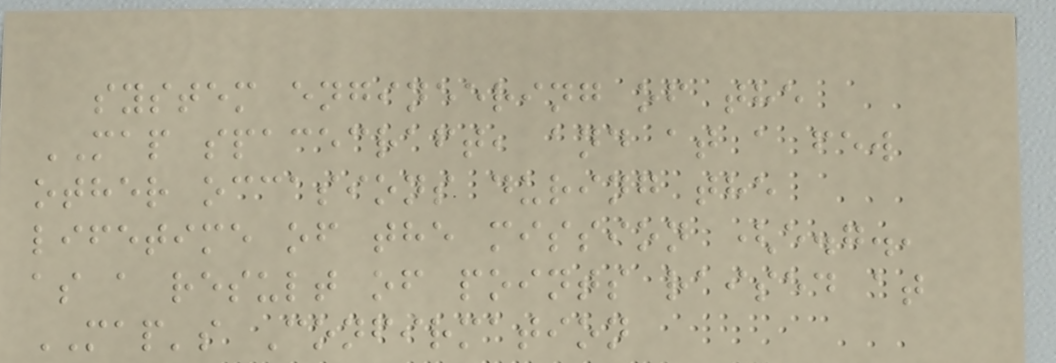system engineering of the
MAP spacecraft, and at a few
other occasions during the
lifetime of the mission (e.g.,
as a result of points raised at
MAP's Confirmation
